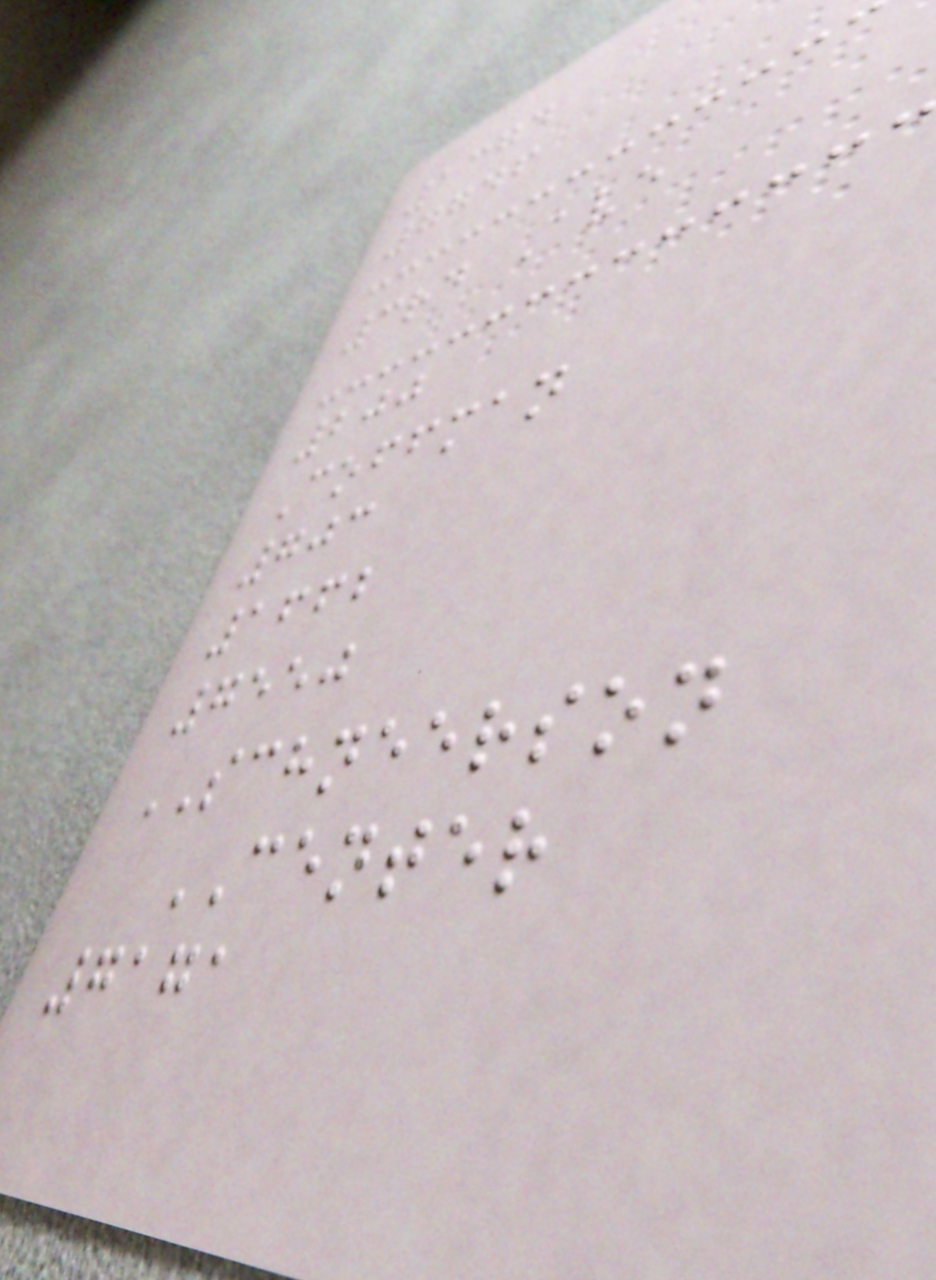1374
7746
3rd Ave
200
Coffman
703
1662
7550
SCHNEERSON
CENTER
7171
